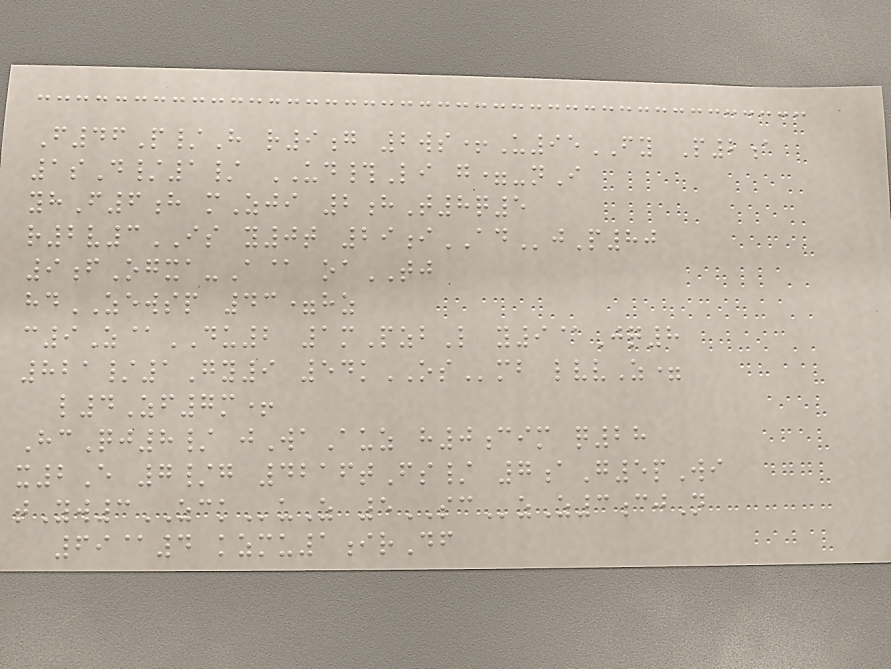F46P/H r9g 2ws+U95FY P2a
1sD/1/ UD#Li g=-nI
yhF6h mZji 2hT8q5
r2v3IS y0t 29iADjP80
9fOgxa-A@ oaTJ
hdZEWSP 43=hz
c9Z@DU2 1mPzbL y9@Jq8
821/1Gy9 54kOSmb lvvZ=
l4Zf7m+
HcQj8/ jWaAuz h0cim q28
x2E 7/g 4216tFs/ 7aG5pWi
tYw3ZCKuZ 5SCzZ3cjN
69@4 kzmu1irDf
